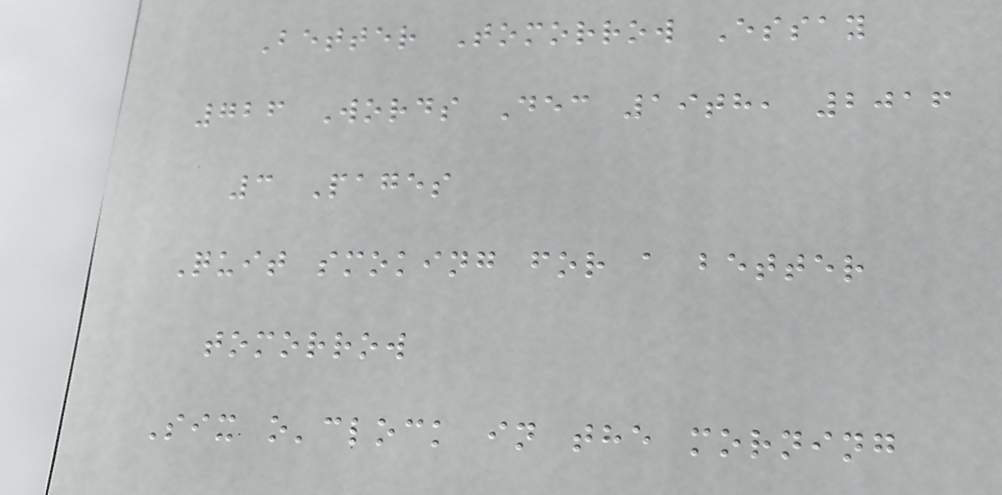Better Tomorrow Essay
726 Words Dec 19th, 2016
3 Pages
Quit smoking for a better
tomorrow
Six o'clock in the morning
